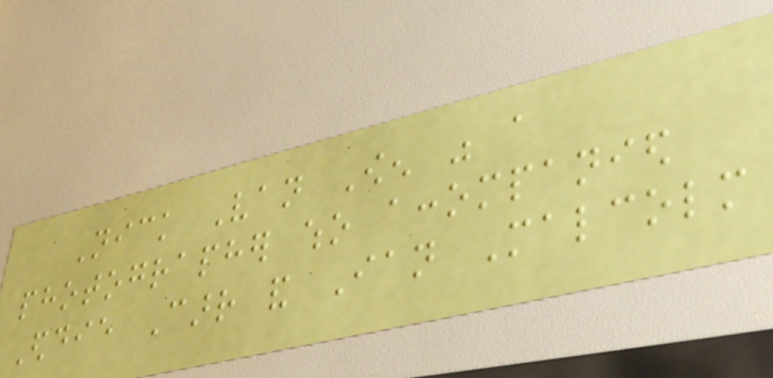Nick Van Owen was a
photographer who accompanied
Eddie Carr and Ian Malcolm
